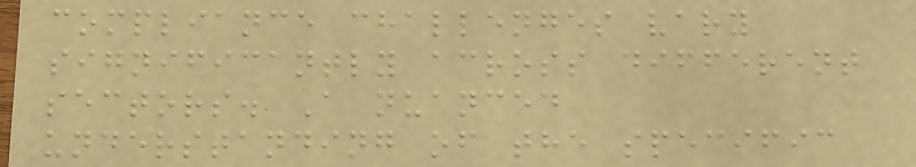compliance challenges vary
significantly across different
sectors. A nuanced
understanding of the specific
